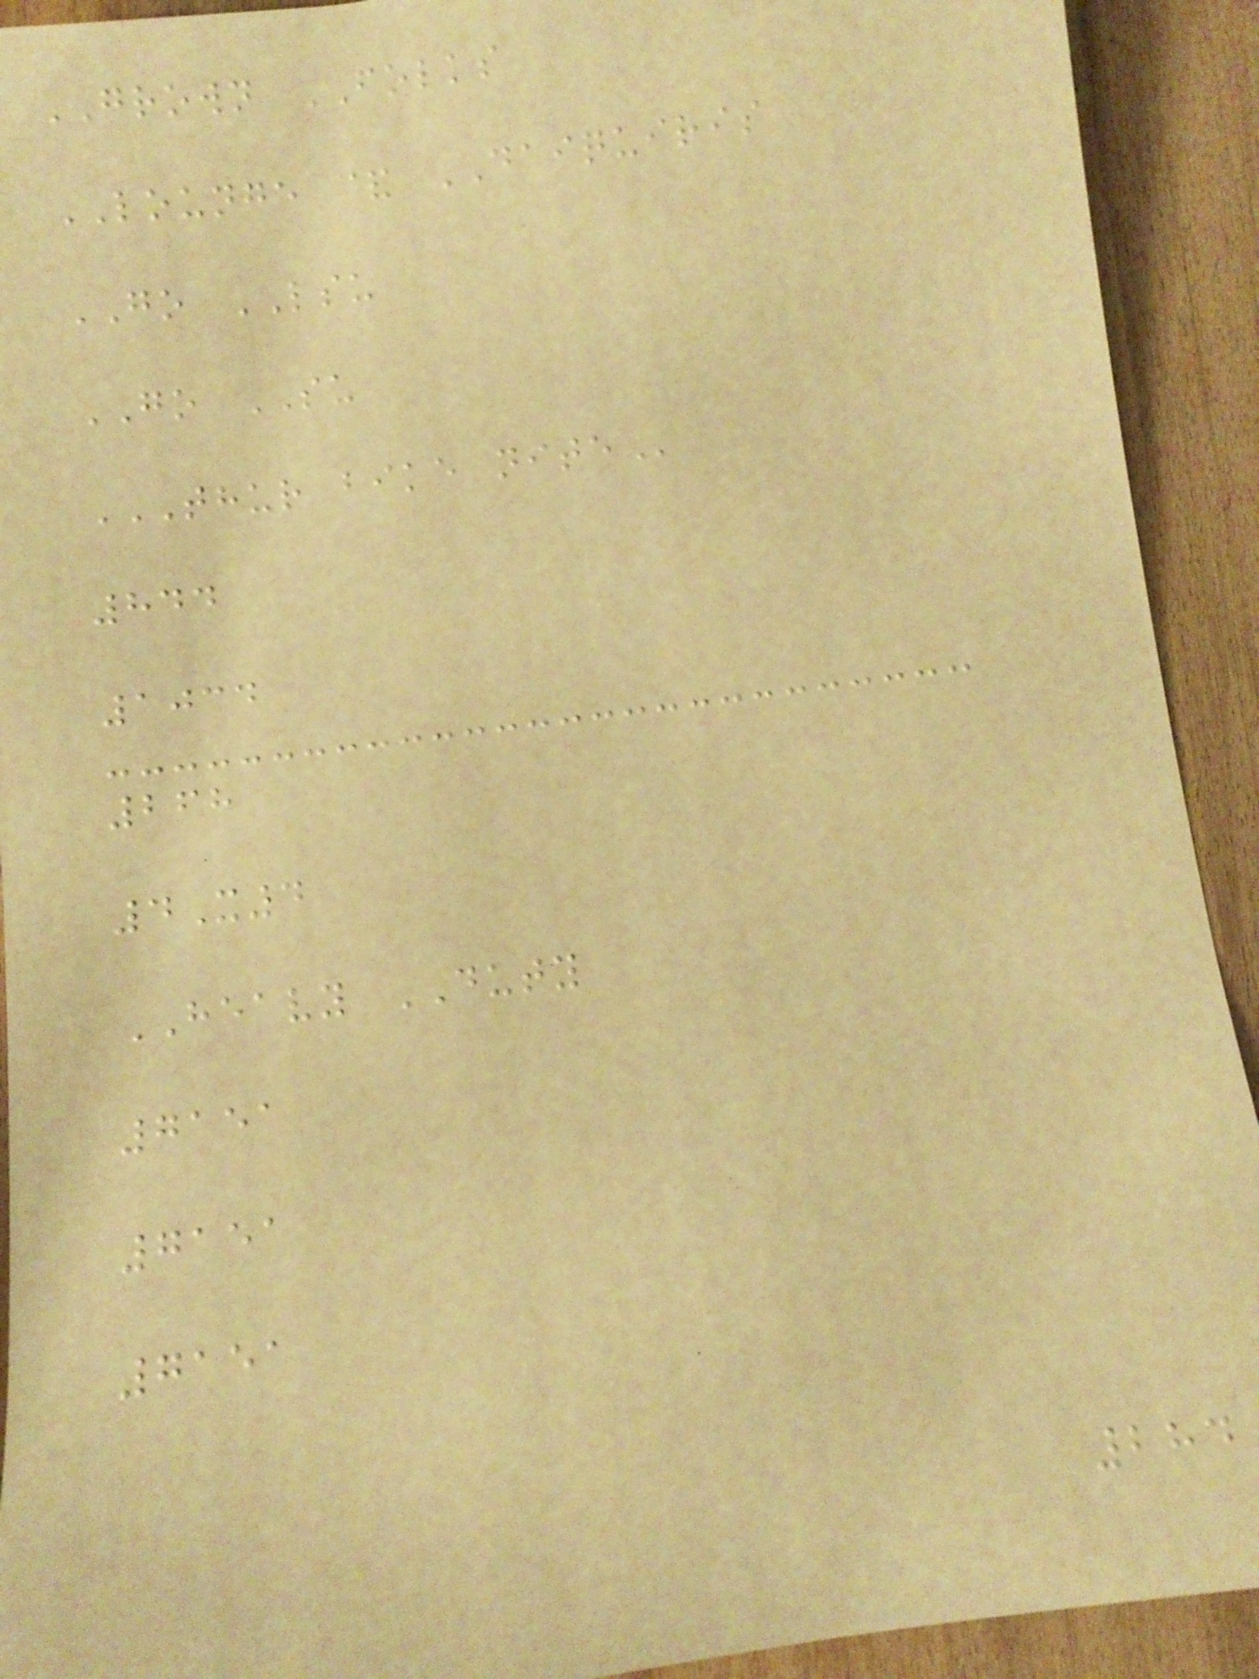GROWN FOLKS
LOUNGE & DAIQUIRIS
GO LSU
GO SU
THUR BIKE NITE
844
1034
268
4X4
HEAVY DUTY
7151
7151
7151
284
